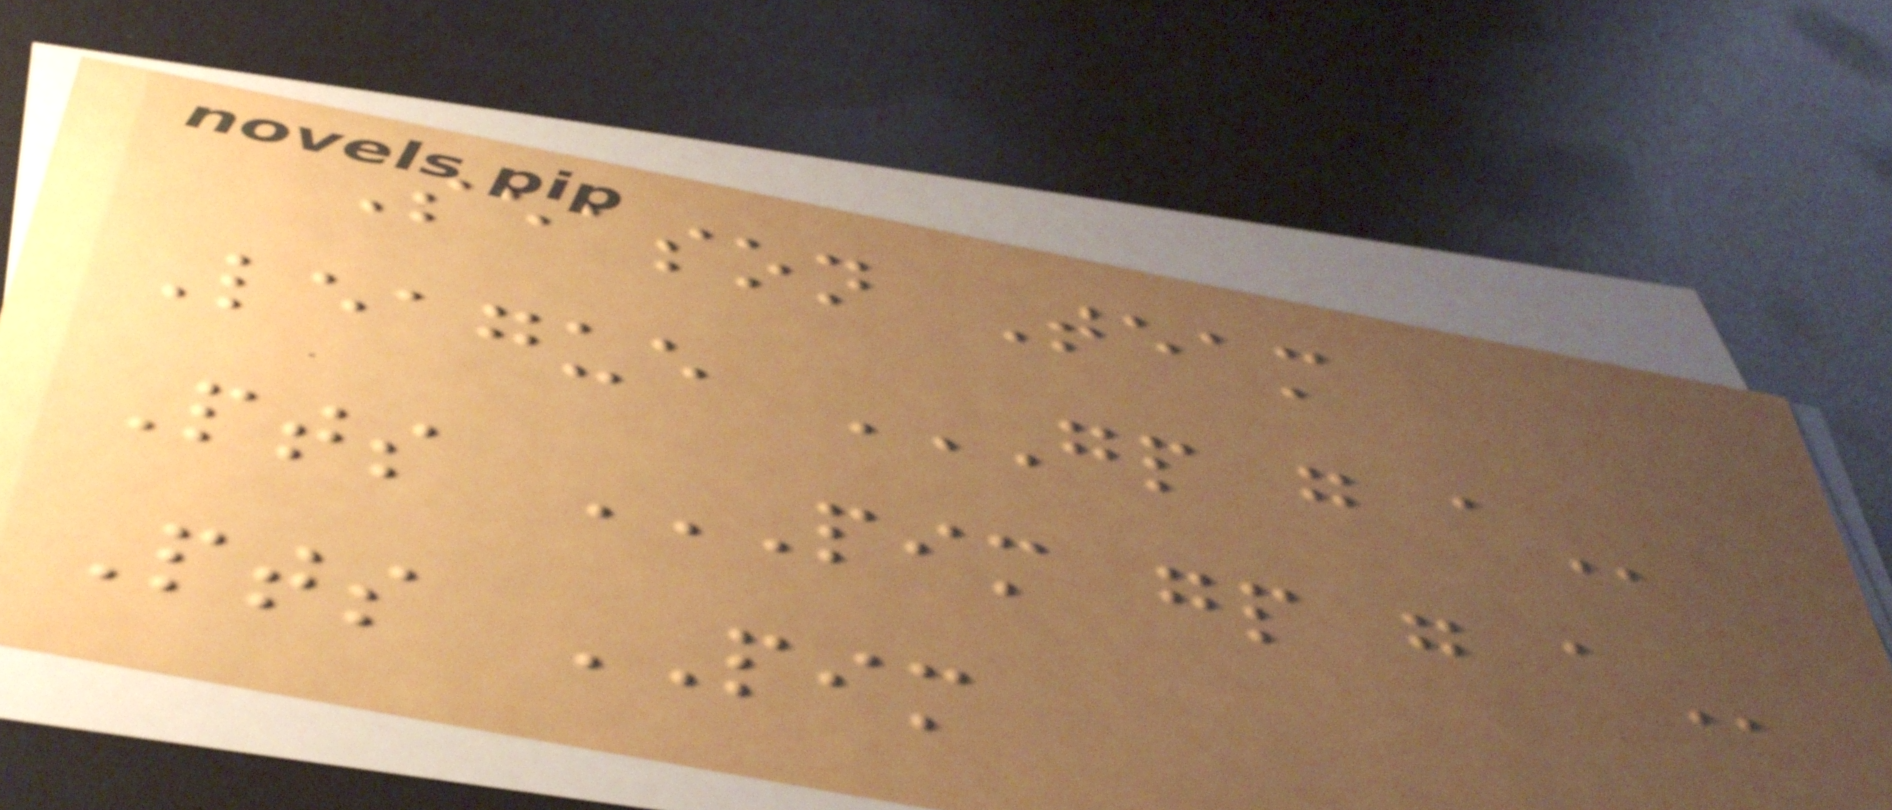Season Team
League GP G A
Pts PIM GP G A
Pts PIM
